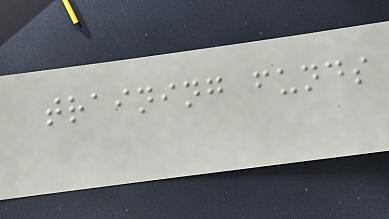training funds
